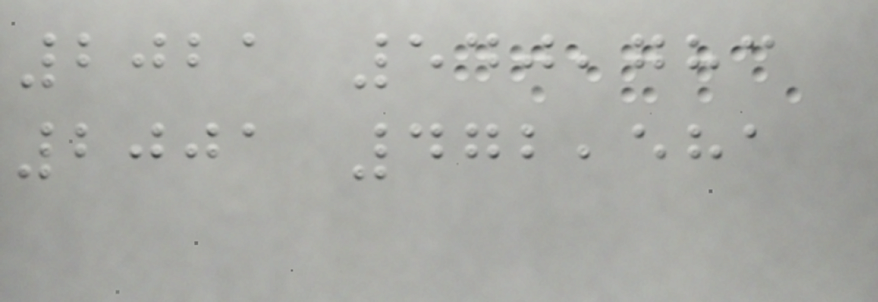2021 540,783
2001 472,581
